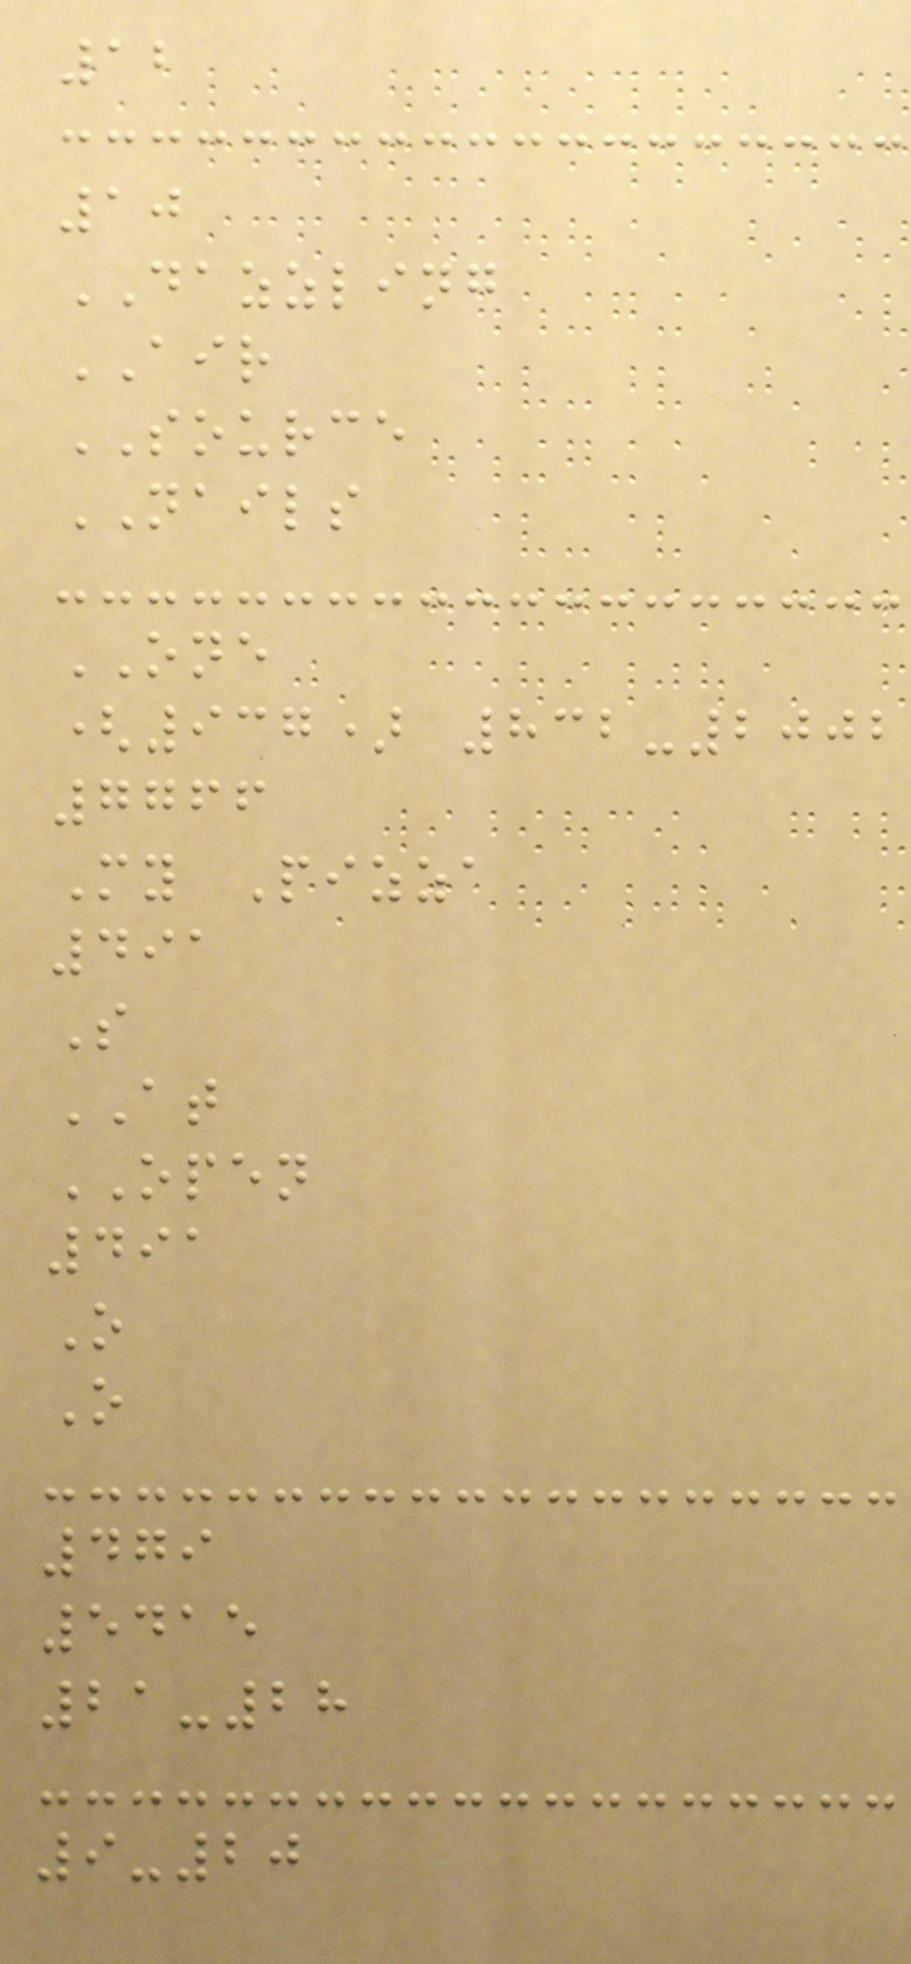12
10
DAZZLING
AIR
SOURCE
NAILS
ONE
(937) 832-2002
7766
My Pizza
491
S
AT
OPEN
491
O
O
479
5415
21-28
9-20
